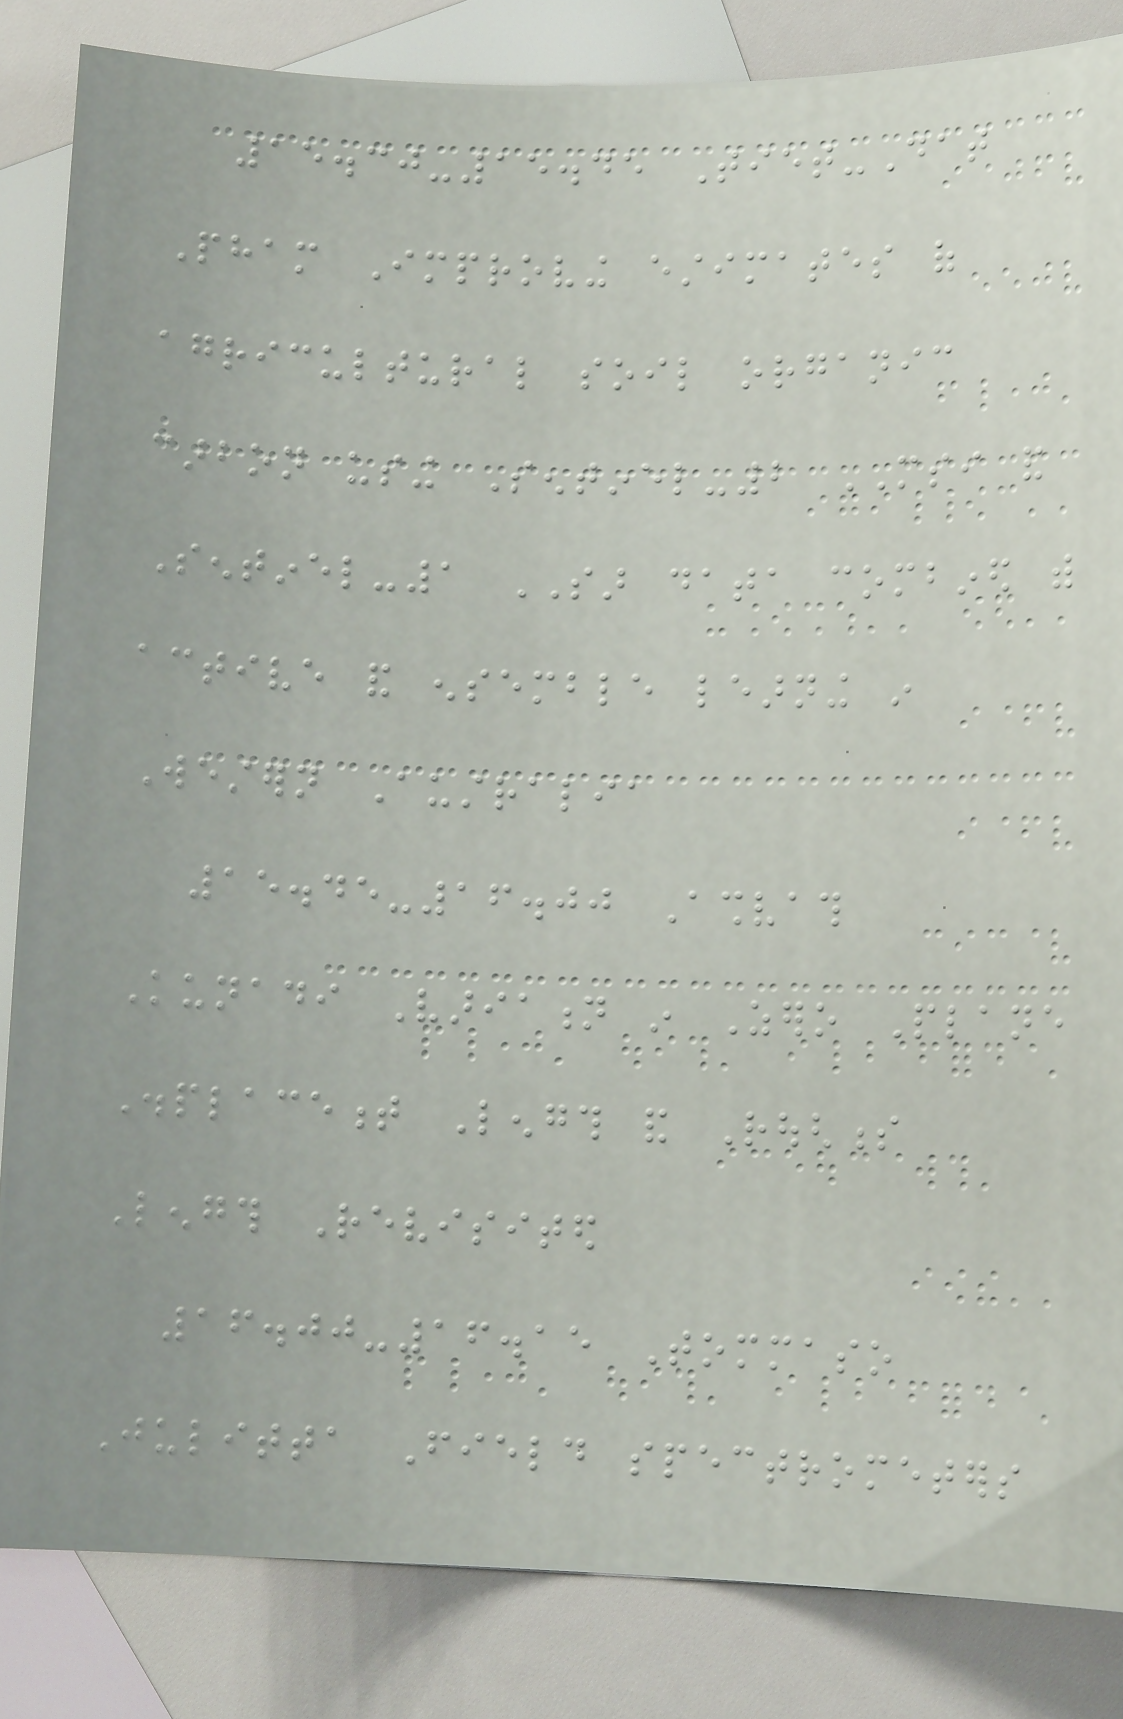15.30-15.45 Tiet-Dat
Pham Improving estimates of
agricultural soil organic
carbon using Sentinel-2 MSI and
Sentinel-1 SAR data combined with
active and ensemble learning in
Western Australia
15.45-16.00 Ashvath
Kunadi Variation in Zero Plane
Displacement Length and Roughness
Length Revisited
16.00-16.15 Tommaso
Julitta Field spectrometers
